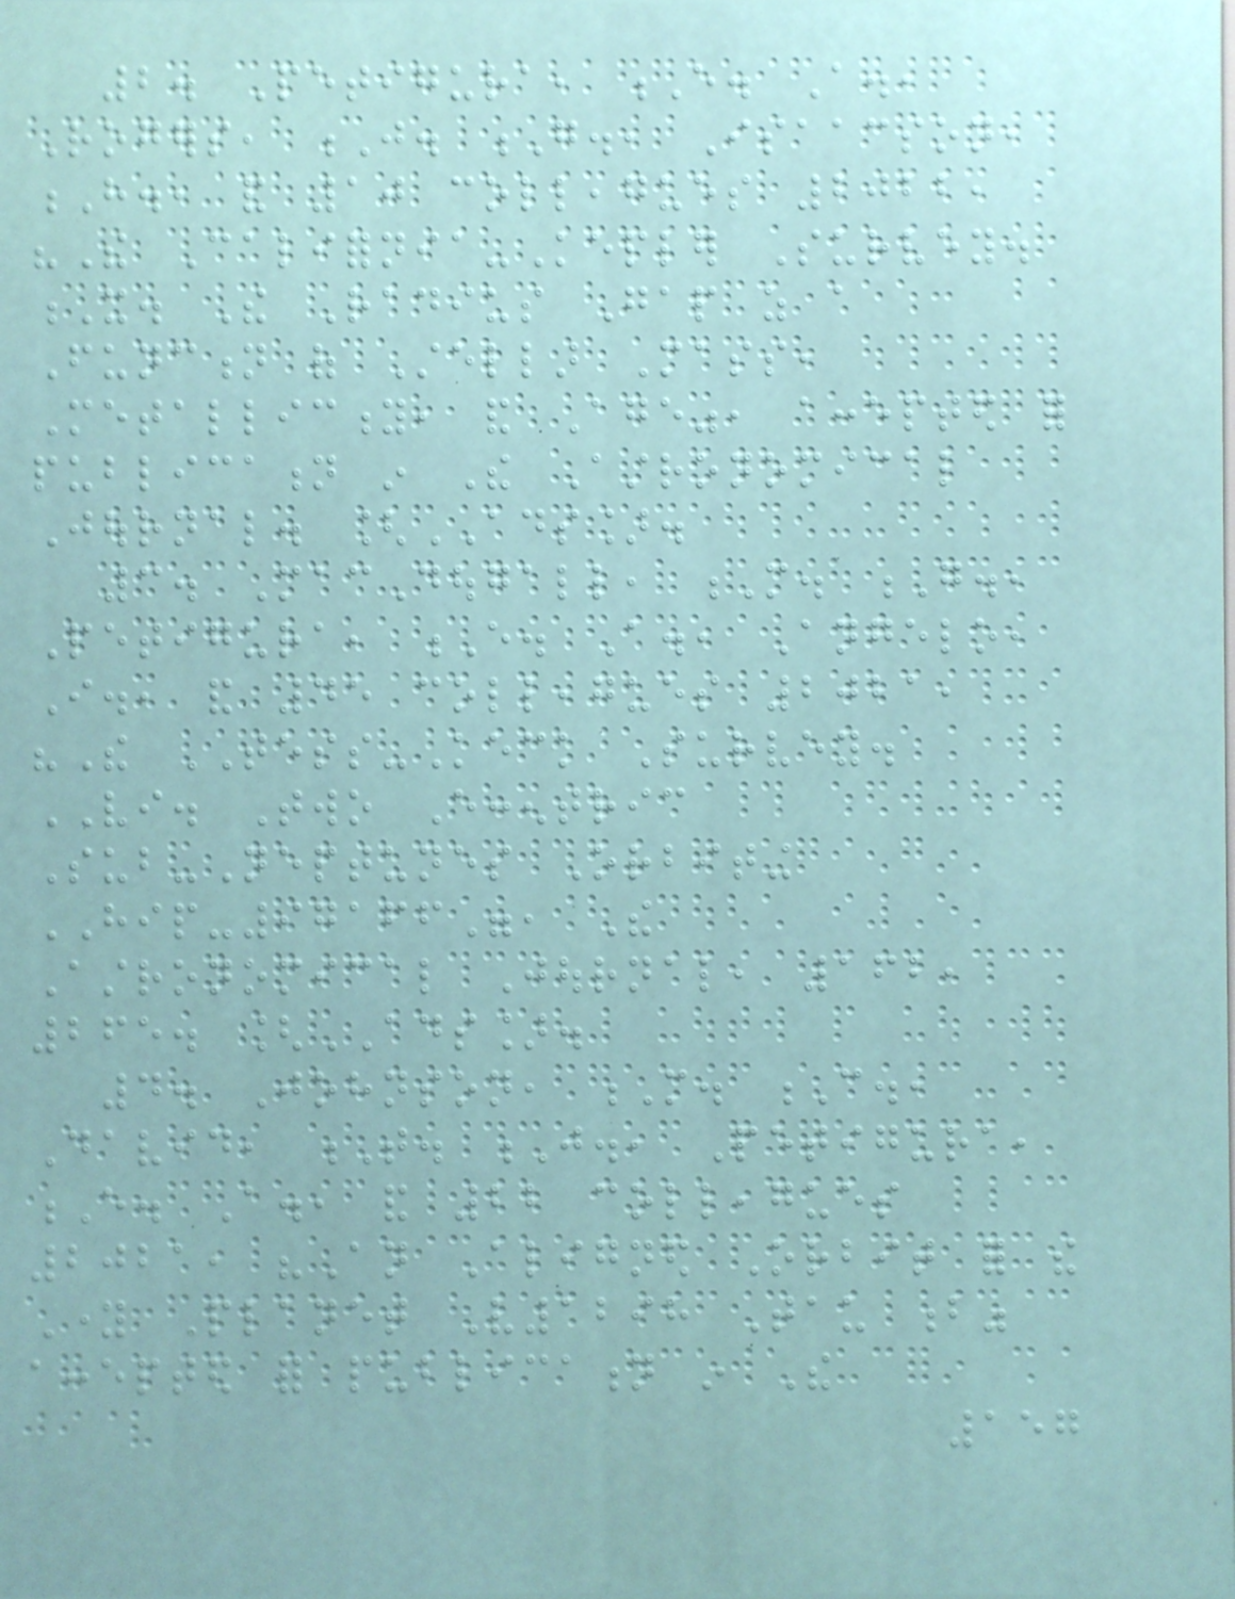2. Petigura, E. A.,
Rogers, J. G., Isaacson,
H., and 10 colleagues 2022,
"The California-Kepler Survey.
X. The Radius Gap as a
Function of Stellar Mass,
Metallicity, and Age", accepted for
publication in The Astronomical
Journal. [ADS].
3. MacDougall, M. G.,
Petigura, E. A., Angelo,
I., and 45 colleagues 2021,
"The TESS-Keck Survey.
VI. Two Eccentric
Sub-Neptunes Orbiting
HIP-97166", The
Astronomical Journal, 162,
265. [ADS].
4. Johnson, M. C.,
David, T. J., Petigura,
E. A., and 22 colleagues
2021, "An Aligned Orbit for the
Young Planet V1298 Tau b"
accepted for publication in The
157
